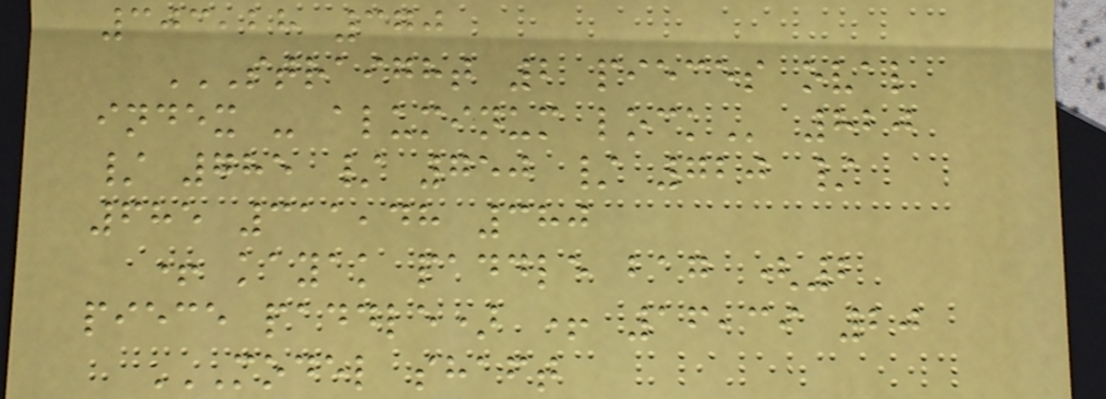303,28 370
STRAIGHT 2 PIECES OVAL
INDEX - ALUMINUM LOCK 820
/ 785 / 750 / 720 /
685 311,48 380
+ kayak paddle bag (2
piece paddle) + 16,39 20
MODEL SHAFT
